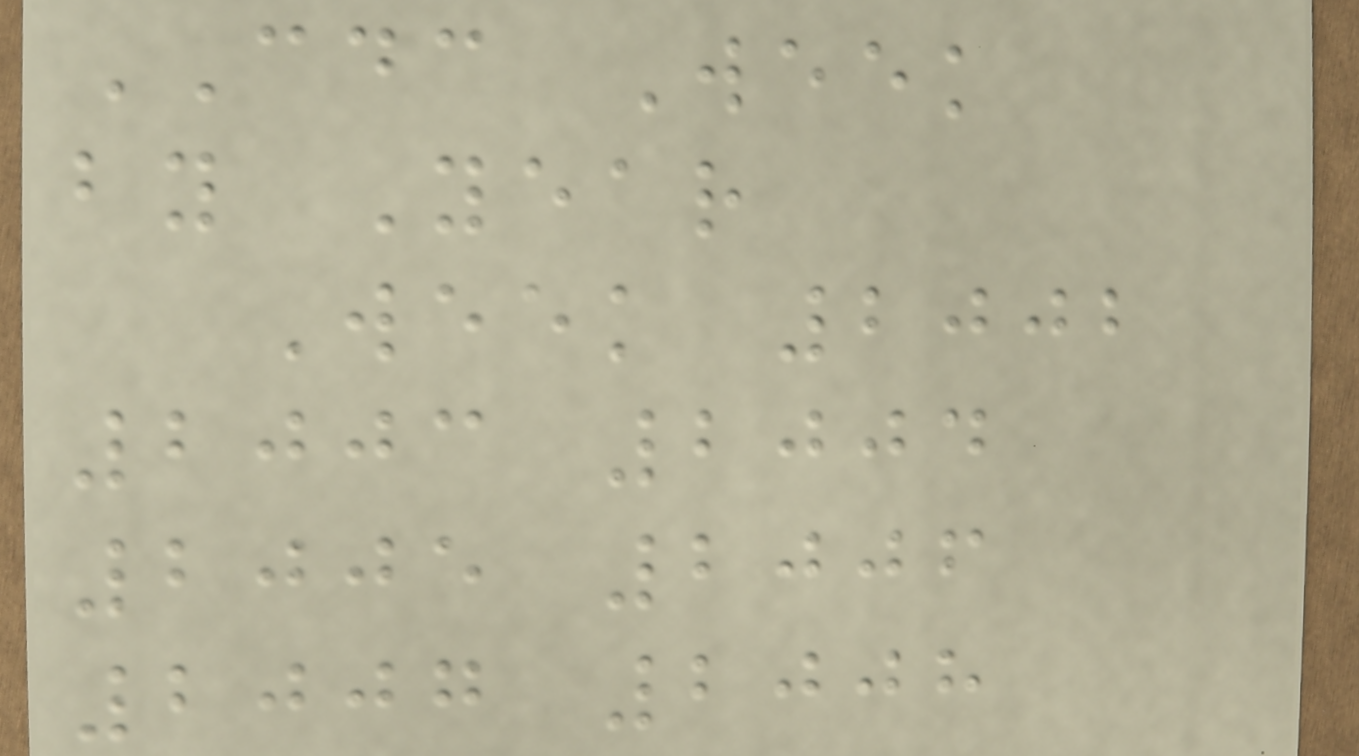CDC Week
by Year
Week 2002
2003 2004
2005 2006
2007 2008
